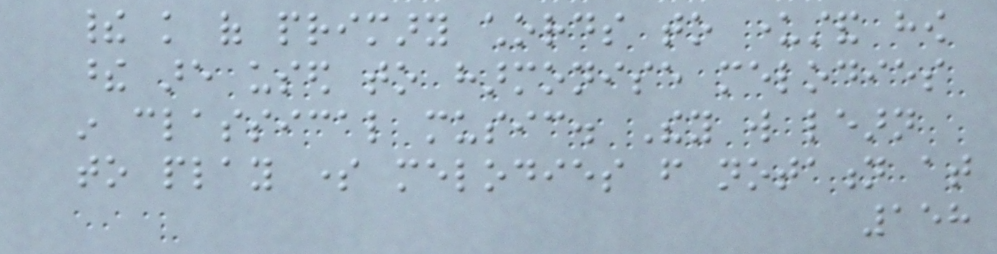their knowledge of primary chords to understand how
these are used to harmonise melodies
in classical music. They will learn
to play some melodies from notation at
158
